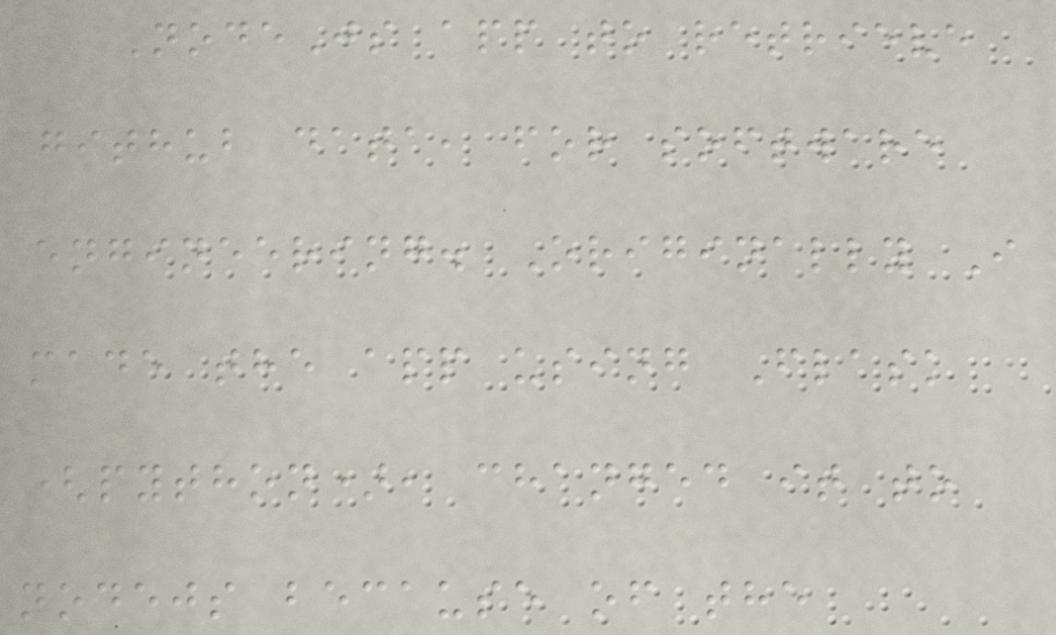NodeJs app to retrieve
github data, for software
engineering. Originally I
made the app using Flask
(python), changed it to
nodejs because of the
